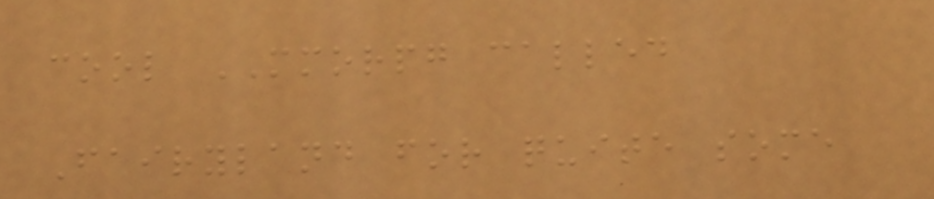cool MMORPG called
Fairyland for quite some
